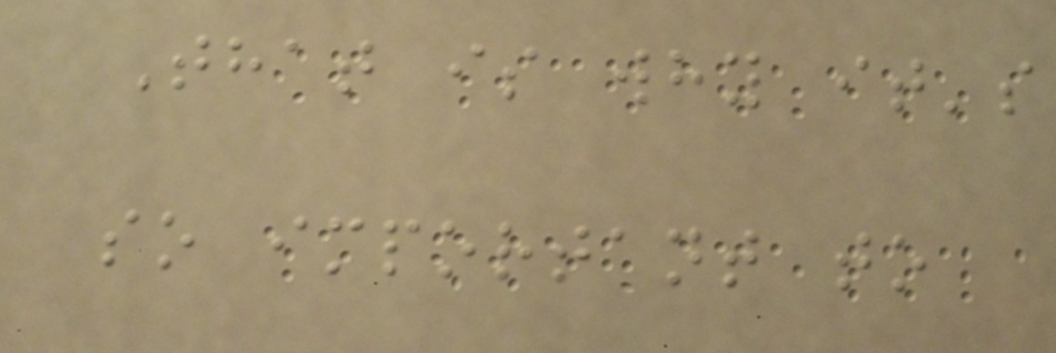That is why it's
so important to
